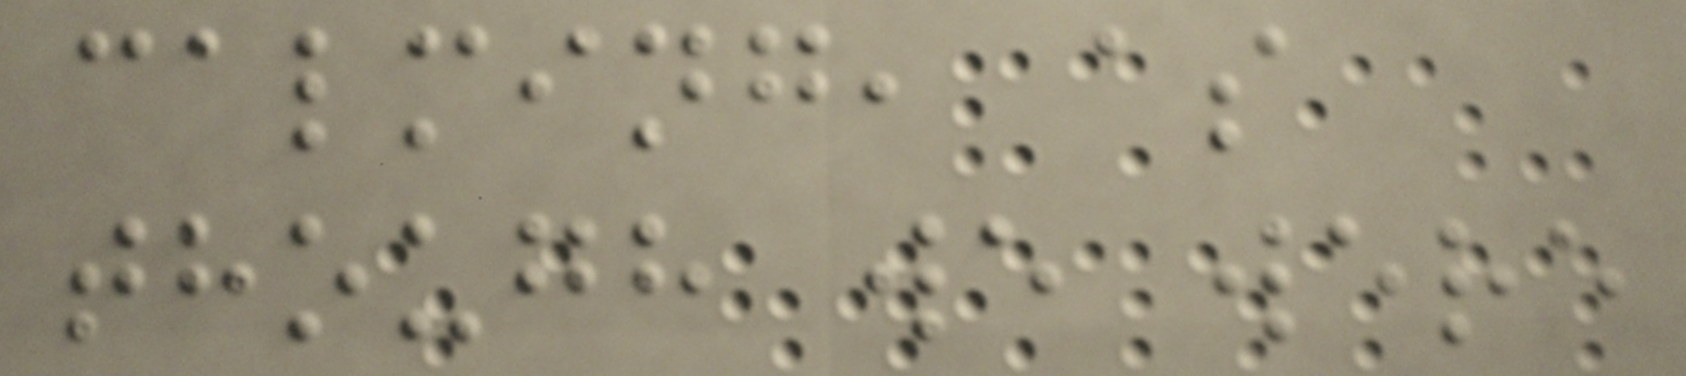calming, as
though we were
